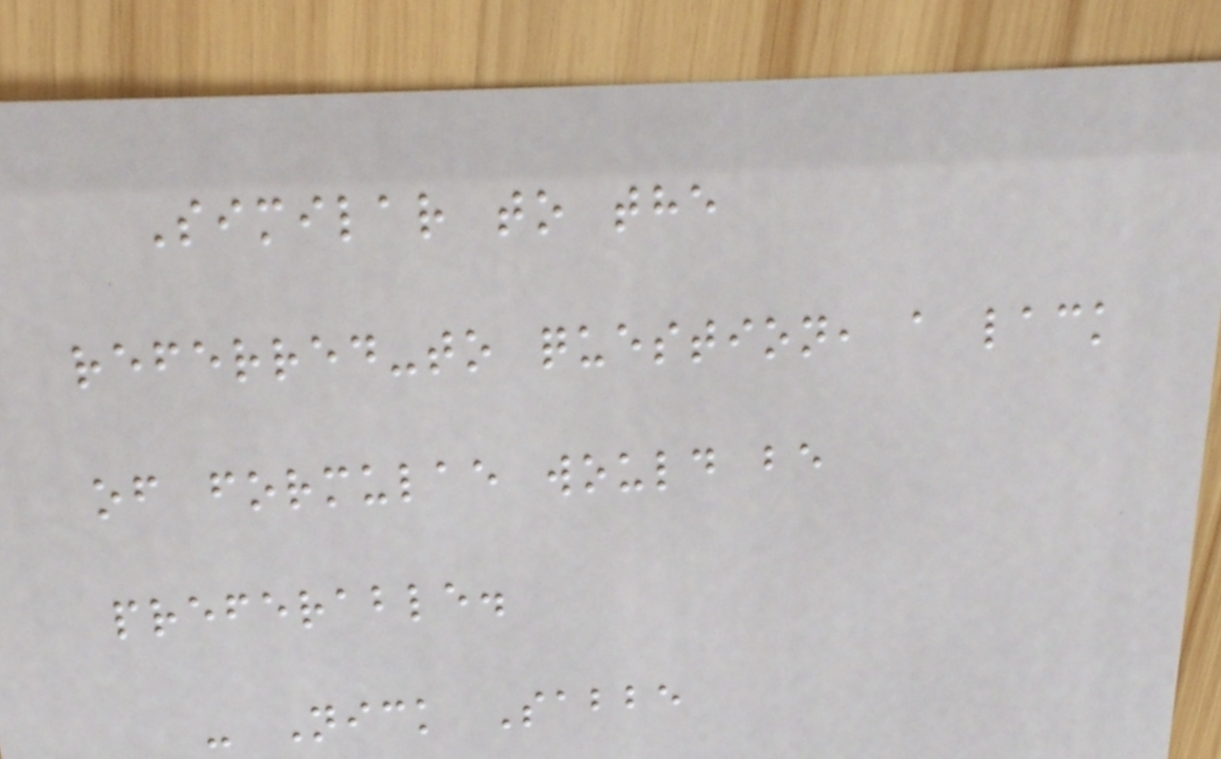Similar to the
referred-to question, a lack
of formulae would be
preferable.
- Nick Sabbe
